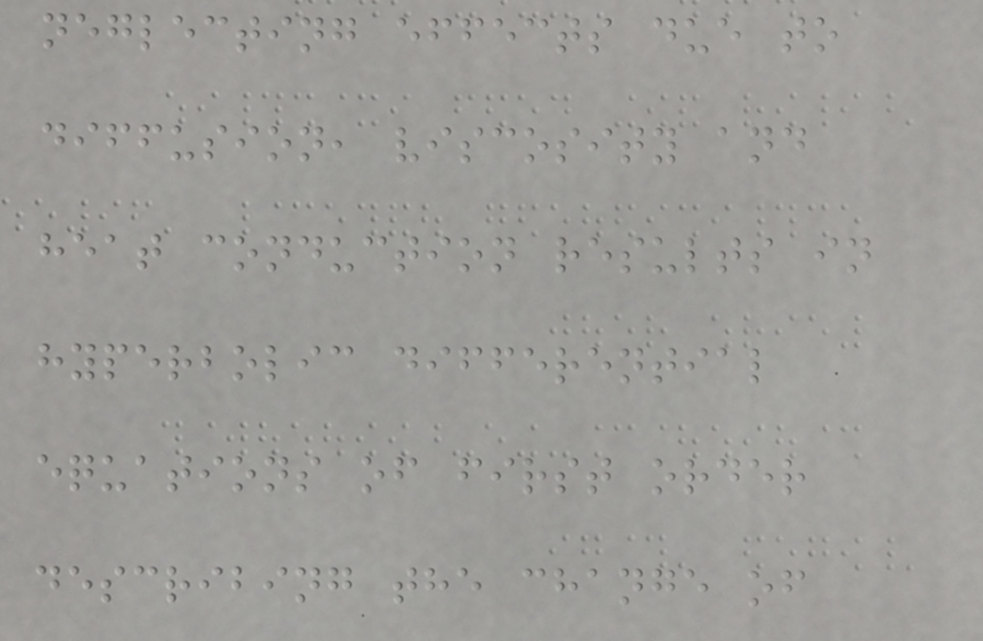neglecting effects due to
diffusion, viscosity and
heat conduction results in
hyperbolic differential
equations of first order
describing the change of
